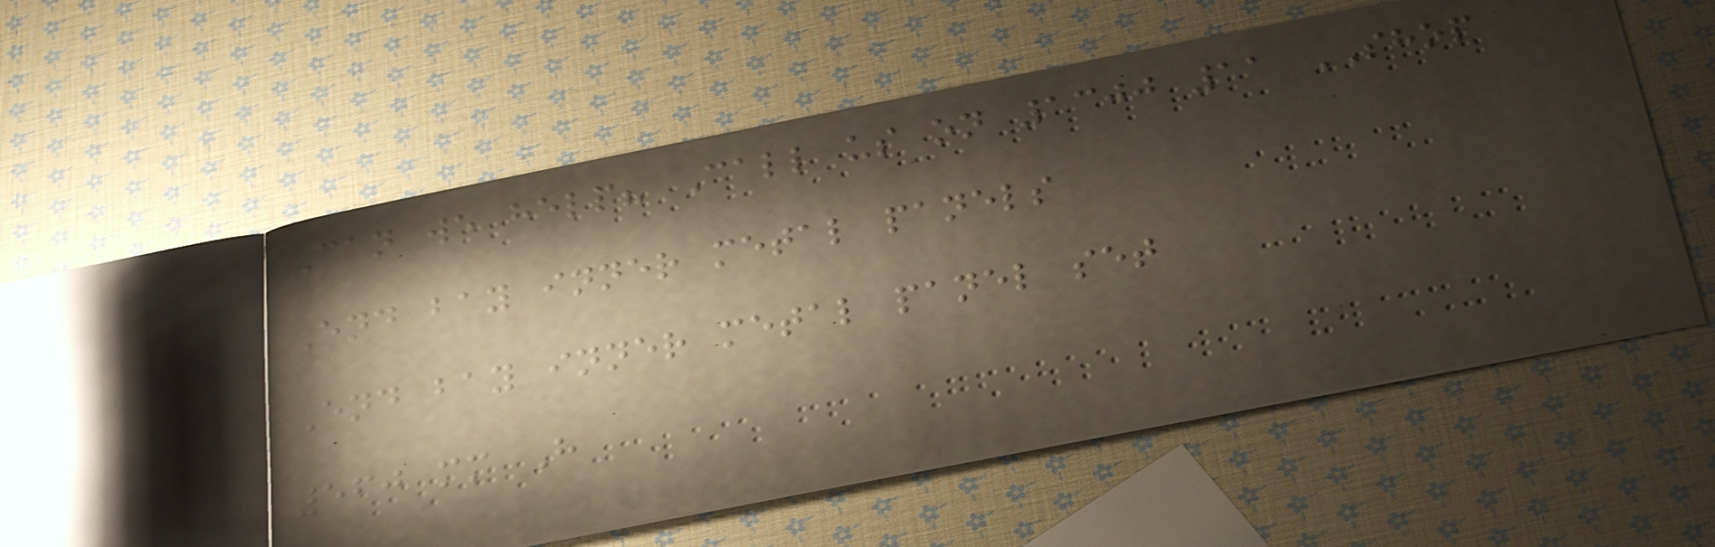Can we help? Call us on 1300 11 SHOP
End bay inner metal panels
End bay inner metal panel set
560 mm H
